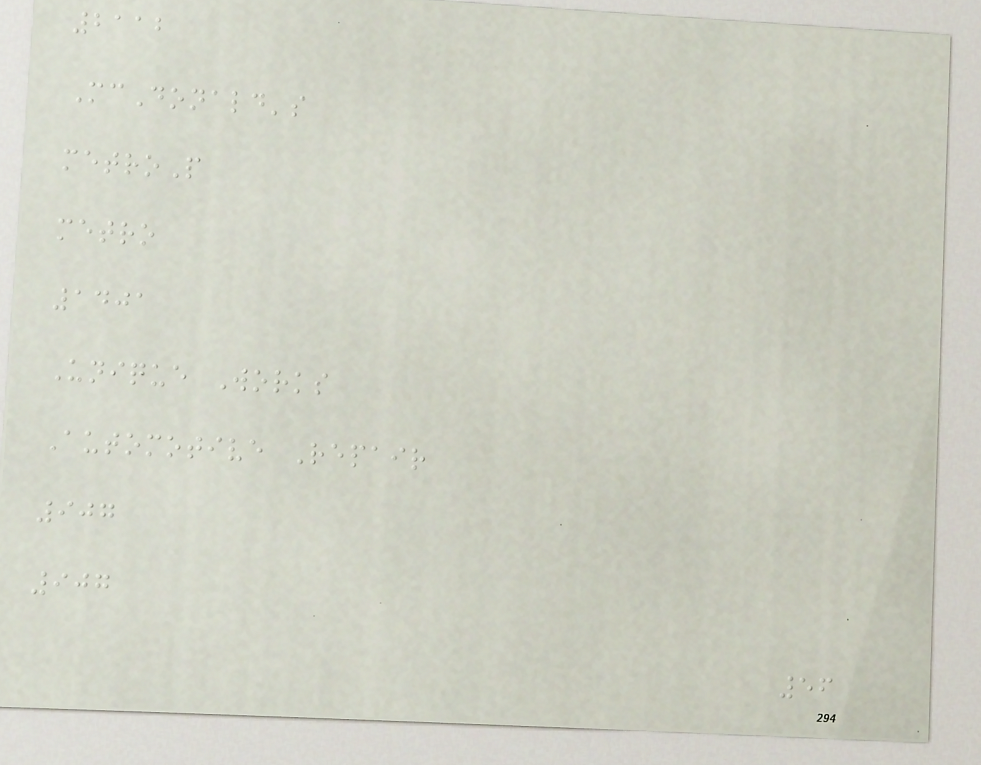2112
McDonald's
metroP
metro
1401
Unique Works
Automotive Repair
907
907
56
